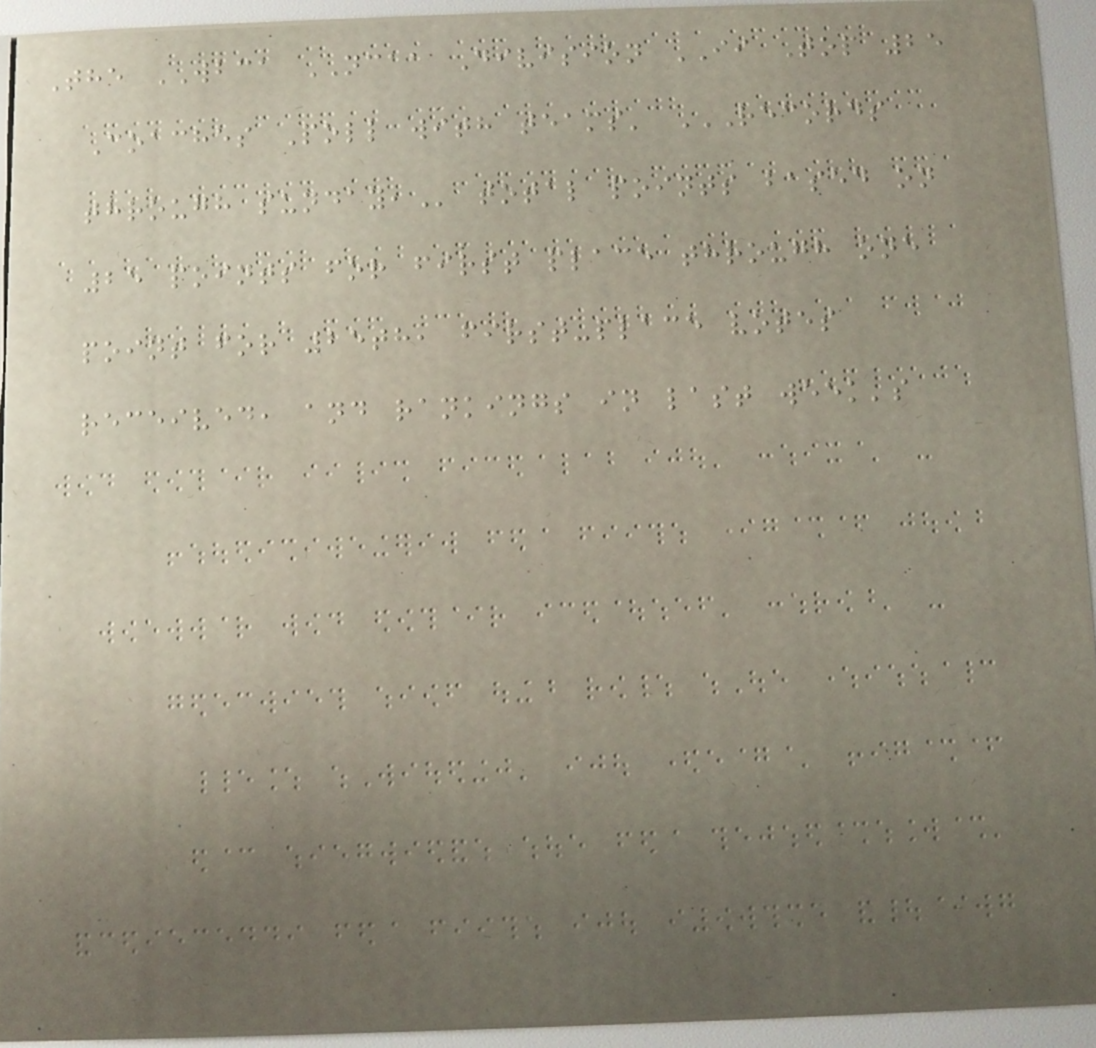The WBCA NCAA Division II Top 25
Coaches Poll with teams' RECORDS
THROUGH SUNDAY, total points based on
25 points for first place through one
point for 25th, first-place votes
received, and rankings in last week's
